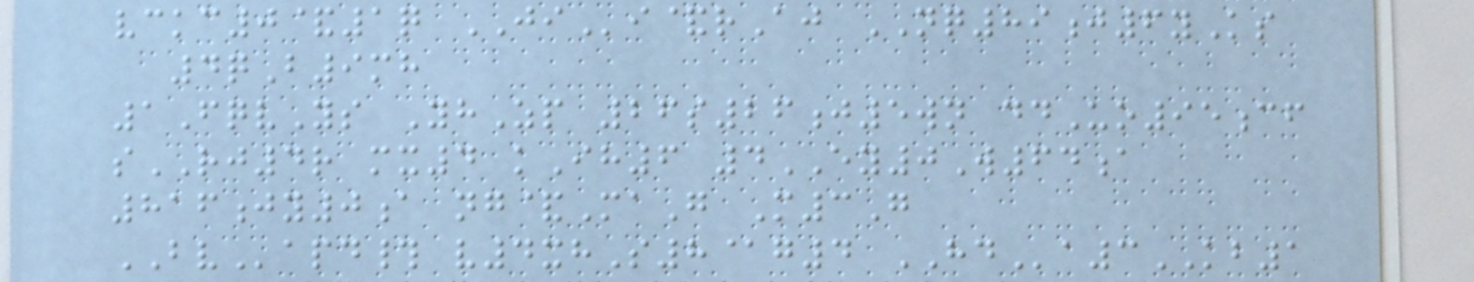vckc0&1q JIi&rAj NQ89j6yKs
4qB9mh
1FqvYs YhZp 26s26j5wn ddUo95cf
sRJ4r mx4 kIh6 4EY0W64a
816jy0a ng&MaG M3G
BVapd# v4xhS8@g4 HDa3KB1
